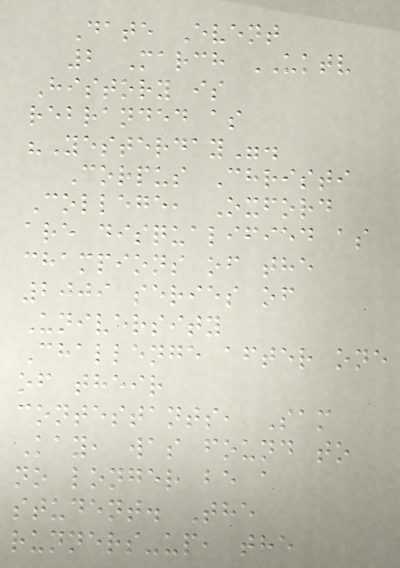Date Event
2 March UKTV
History is
rebranded as
"Yesterday".
Corpus Christi
College, Oxford
are disqualified as
champions of the
2009 series of
University
Challenge after one
of their
contestants, Sam
Kay, was found to
no longer be a
student. The
runners-up, the
